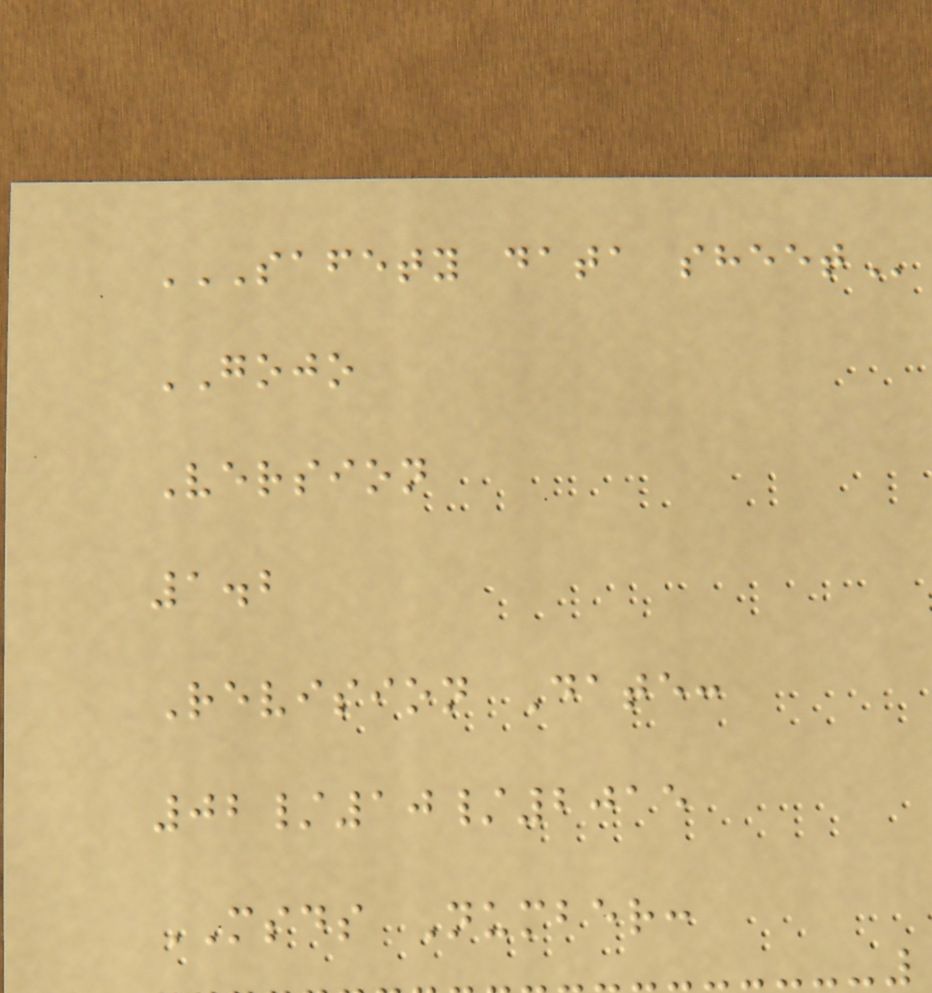SAFETY DATA SHEET
GOJO
Version
1.2
Revision Date:
02/10/2015
MSDS Number:
